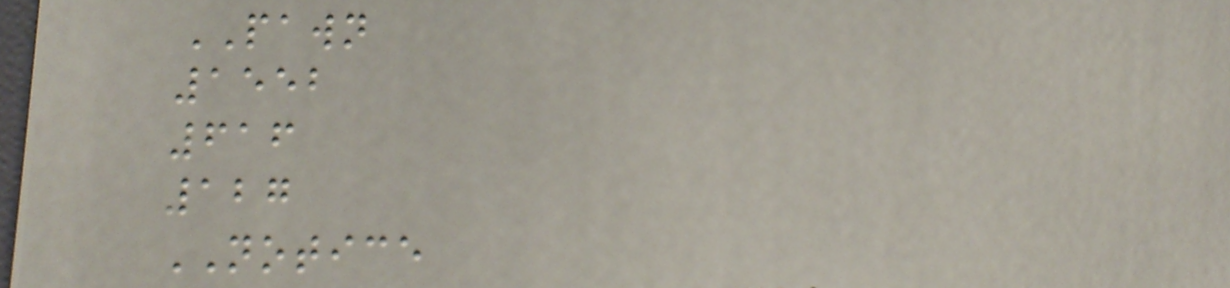PAWN
1552
616
127
NOTICE
